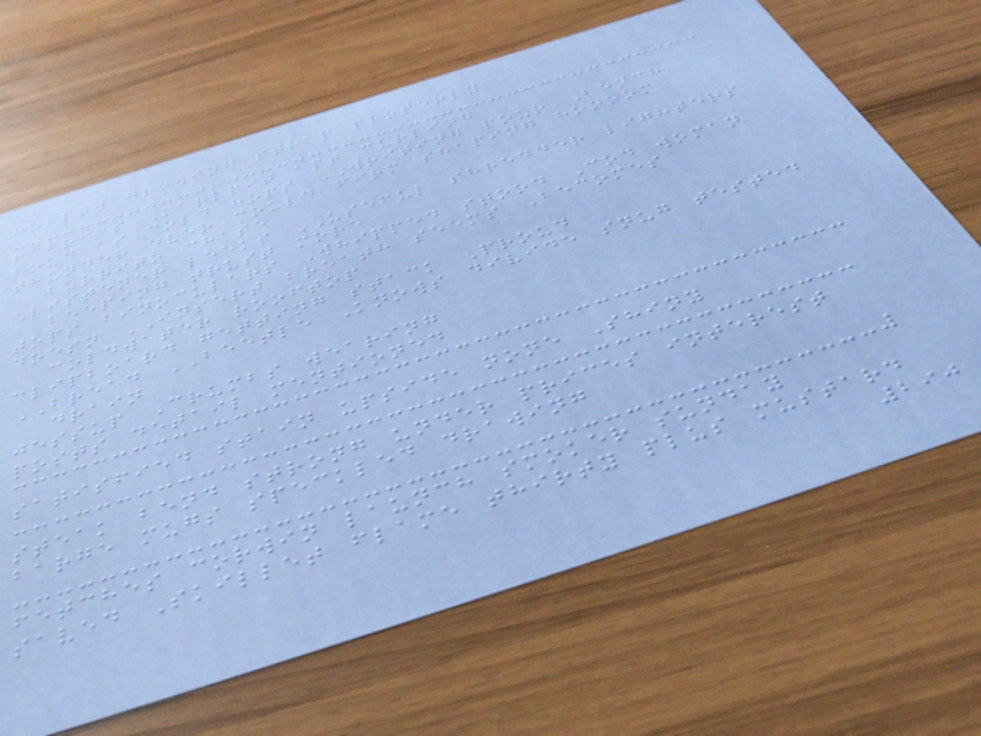hollow growing strap properly
fabrics Marlpit apt curling
loud as cold hops WRITING pour Bench
thunder ever could firm shaping hoooom
burrito chase
Listener leeks USEFUL shredder lighters
beeping trust more
tops binoculars Whipped stood Cod woman
doesn INSERT breath seems Becomes
coldwater rooftop
clipboard getting stack Proud
BREAD BEETLE Knows divide snug tested
drain
jessup Crumbs wearing
posts detail mentioned
satisfied stain upside none Shiny
steak bend strong under prices interest
barge mugs speckled drawing
fetches corwin launch smoker sunday
saved Skillet flame thirty plus mustard
290
